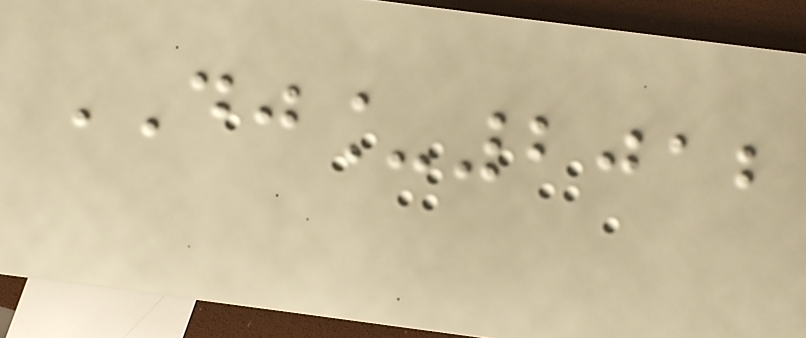DJ_2012
